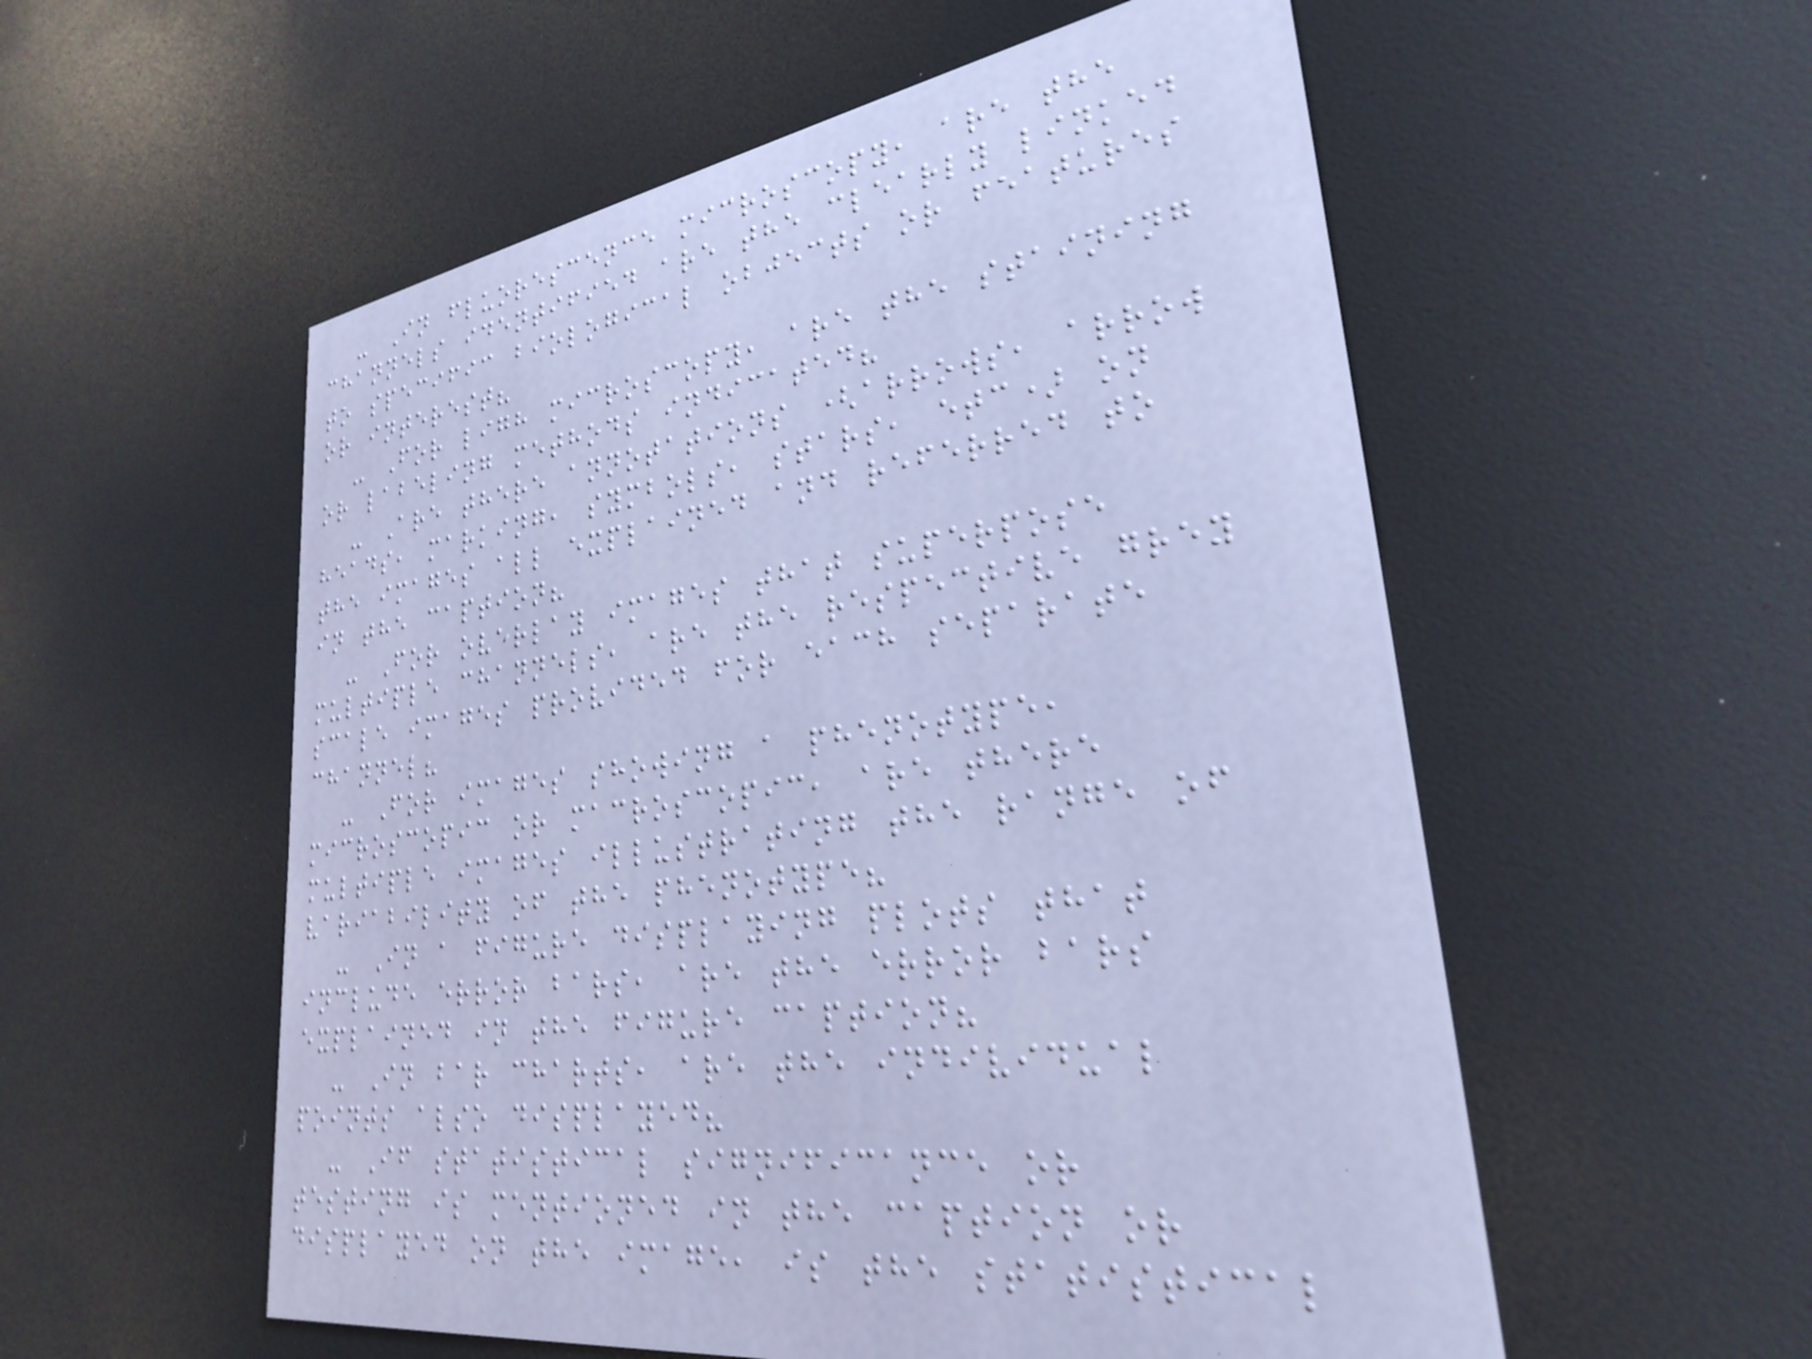- In fluorescence microscopy, are the
channels identified are the clearly linked
to specific biological objects or features
or interest?
- For ligh microscopy, are the staining
or labeling methods indicated?
- Are there annotations (arrows, arrow
heads, marking, symbols, stars, etc) on
the images all explained and referred to
in the caption?
- For overlay images that superpose
multiple channels, are the respective grey
scale images provided for each separate
channel?
- For images showing a phenotype,
microscopic or macroscopic, are there
multiple images illustrating the range of
variability of the phenotype?
- In a figure displaying plots that
include error bars, are the error bars
explained in the figure caption?
- In bar charts, are the individual
points also displayed?
- If statistical significance or
testing is mentioned in the caption or
displayed on the image, is the statistical
